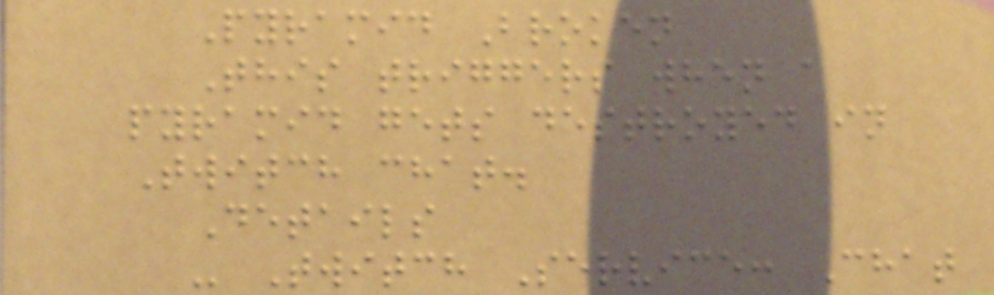Pyramid Broken
This triggers when a
pyramid gets destroyed in
Twitch chat.
Details
- Twitch Service: Chat
